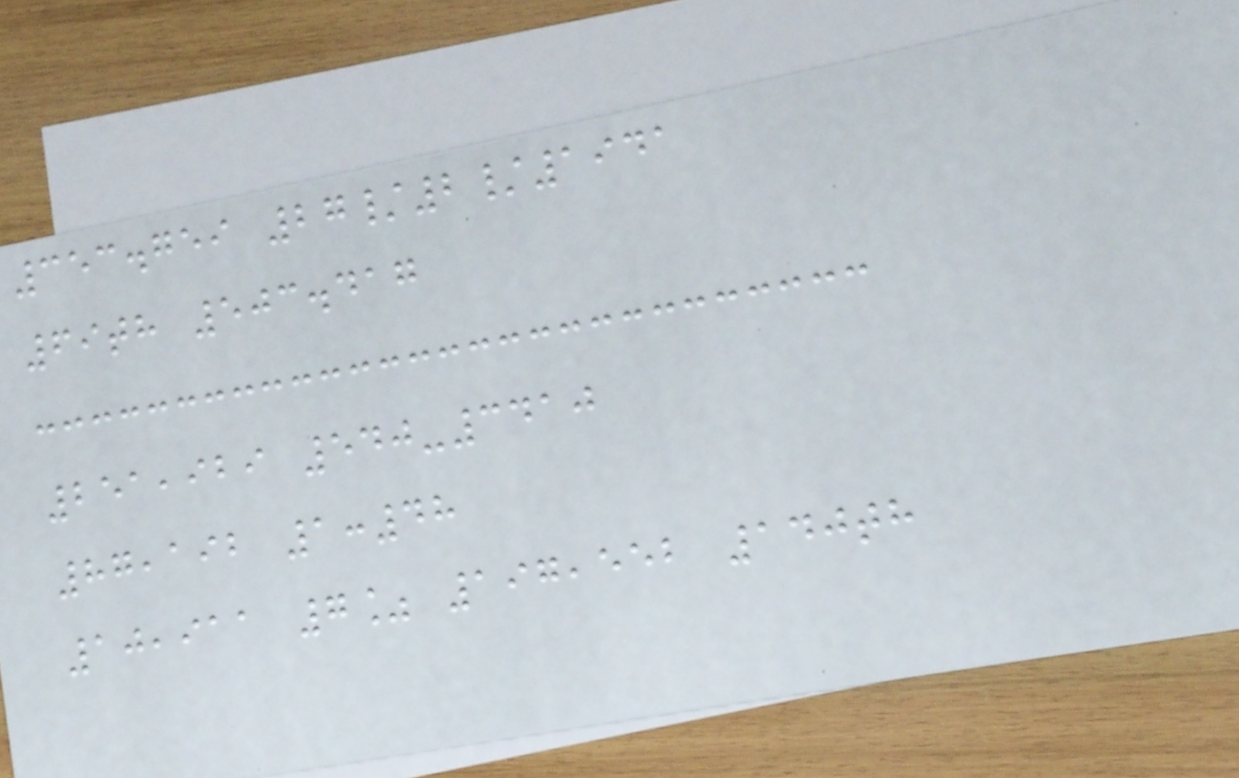353.759 27/2/1941
69th 503.417
251,929 540-3410
87,192 1:48
10,911 7% 197,552 140th
